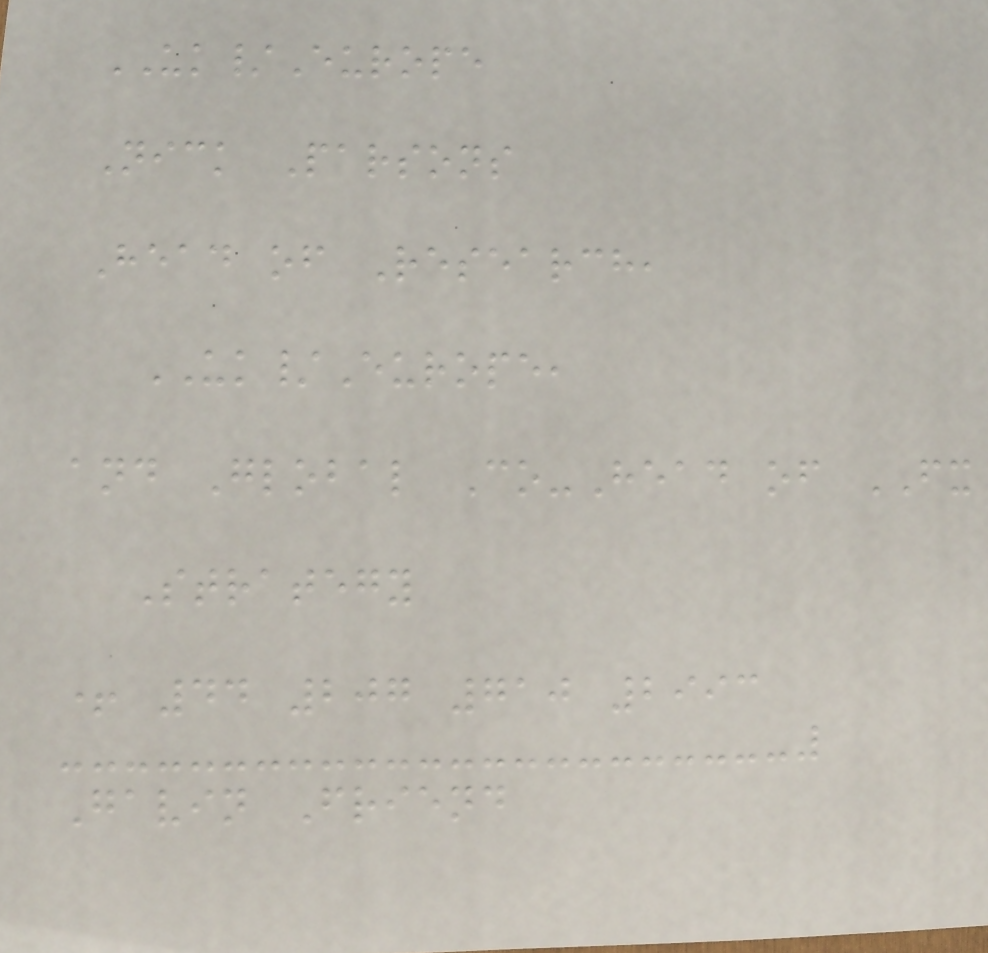UK/Europe
Nick Parsons
Head of Research,
UK/Europe,
and Global Co-Head of FX
Strategy
+ 44 207 710 2993
Gavin Friend
